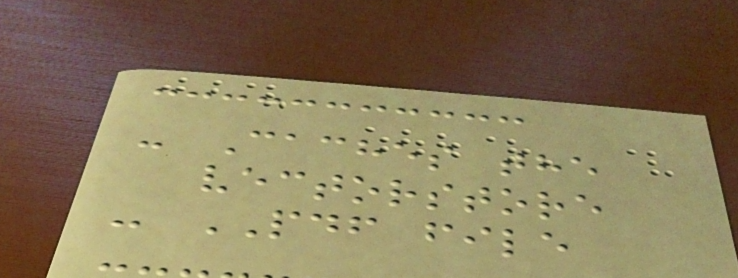- Caches the
vectorstore
- PDF file
